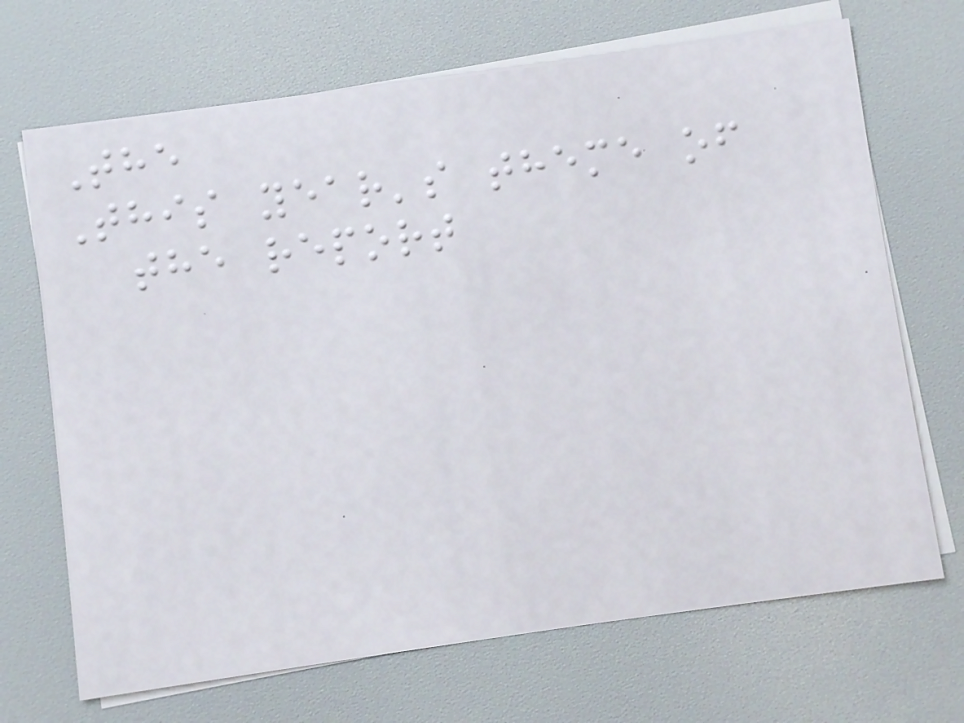The
This year's theme of
the report
